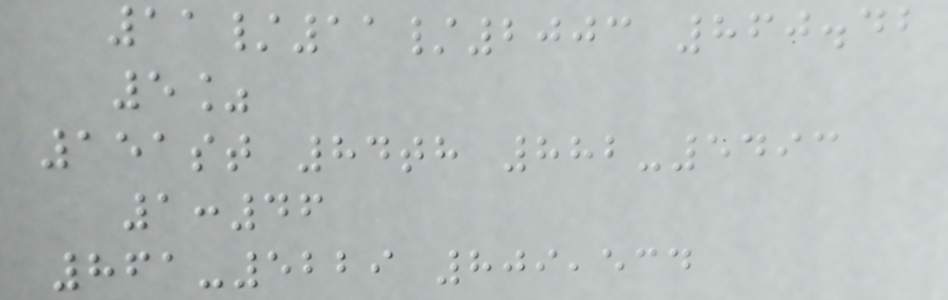11/11/2003 860.42
5%
151st 84th 882-5493
1:46
861-5229 809,534
